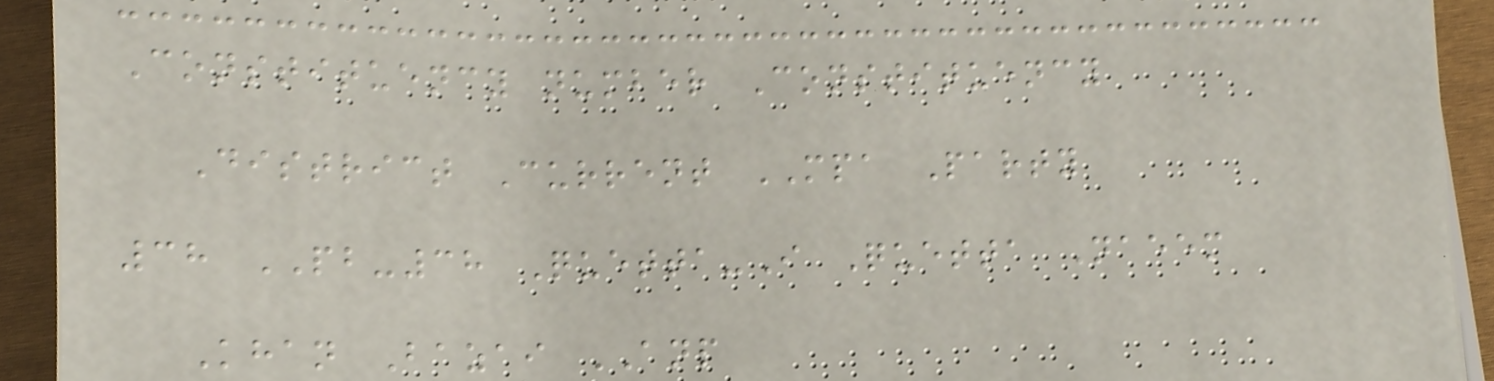Constituency number Constituency
District Current MPA Party
38 PB-38 Quetta-I Quetta Naeem
Khan Bazai ANP
